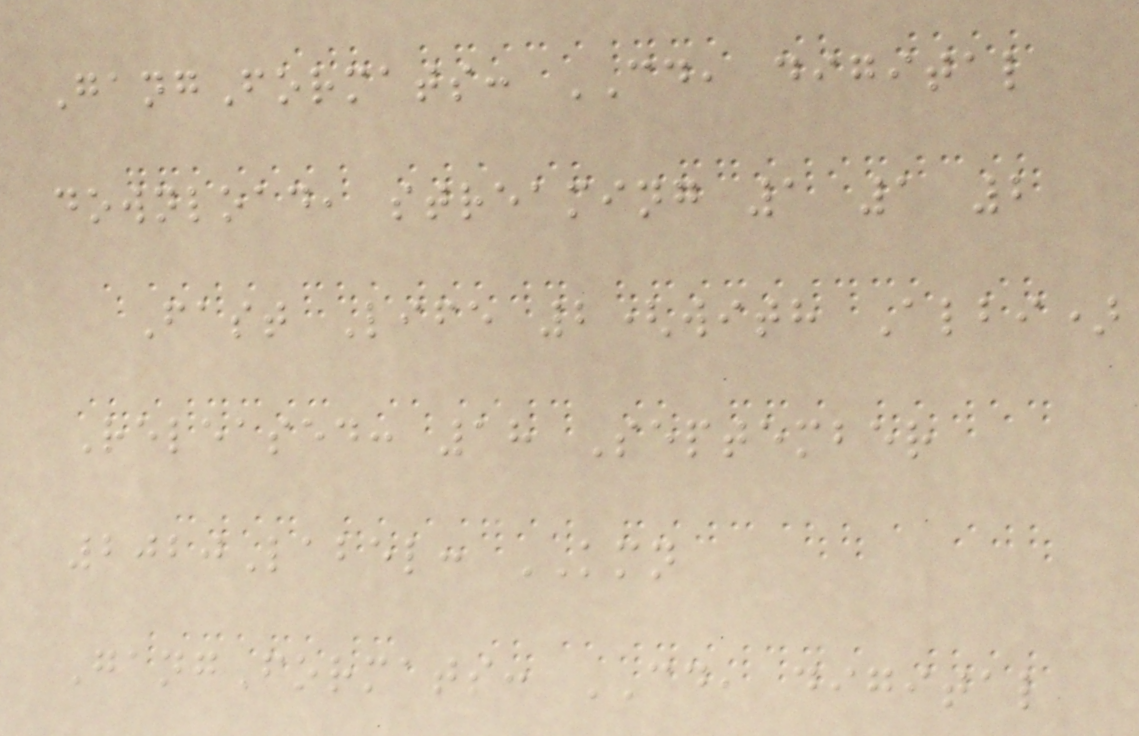GangFormats: CD, digital
download, streaming 1 1 2
Fast Life 2(with Albi)
Released: 18 September
2020Label: KMN
GangFormats: CD, digital
